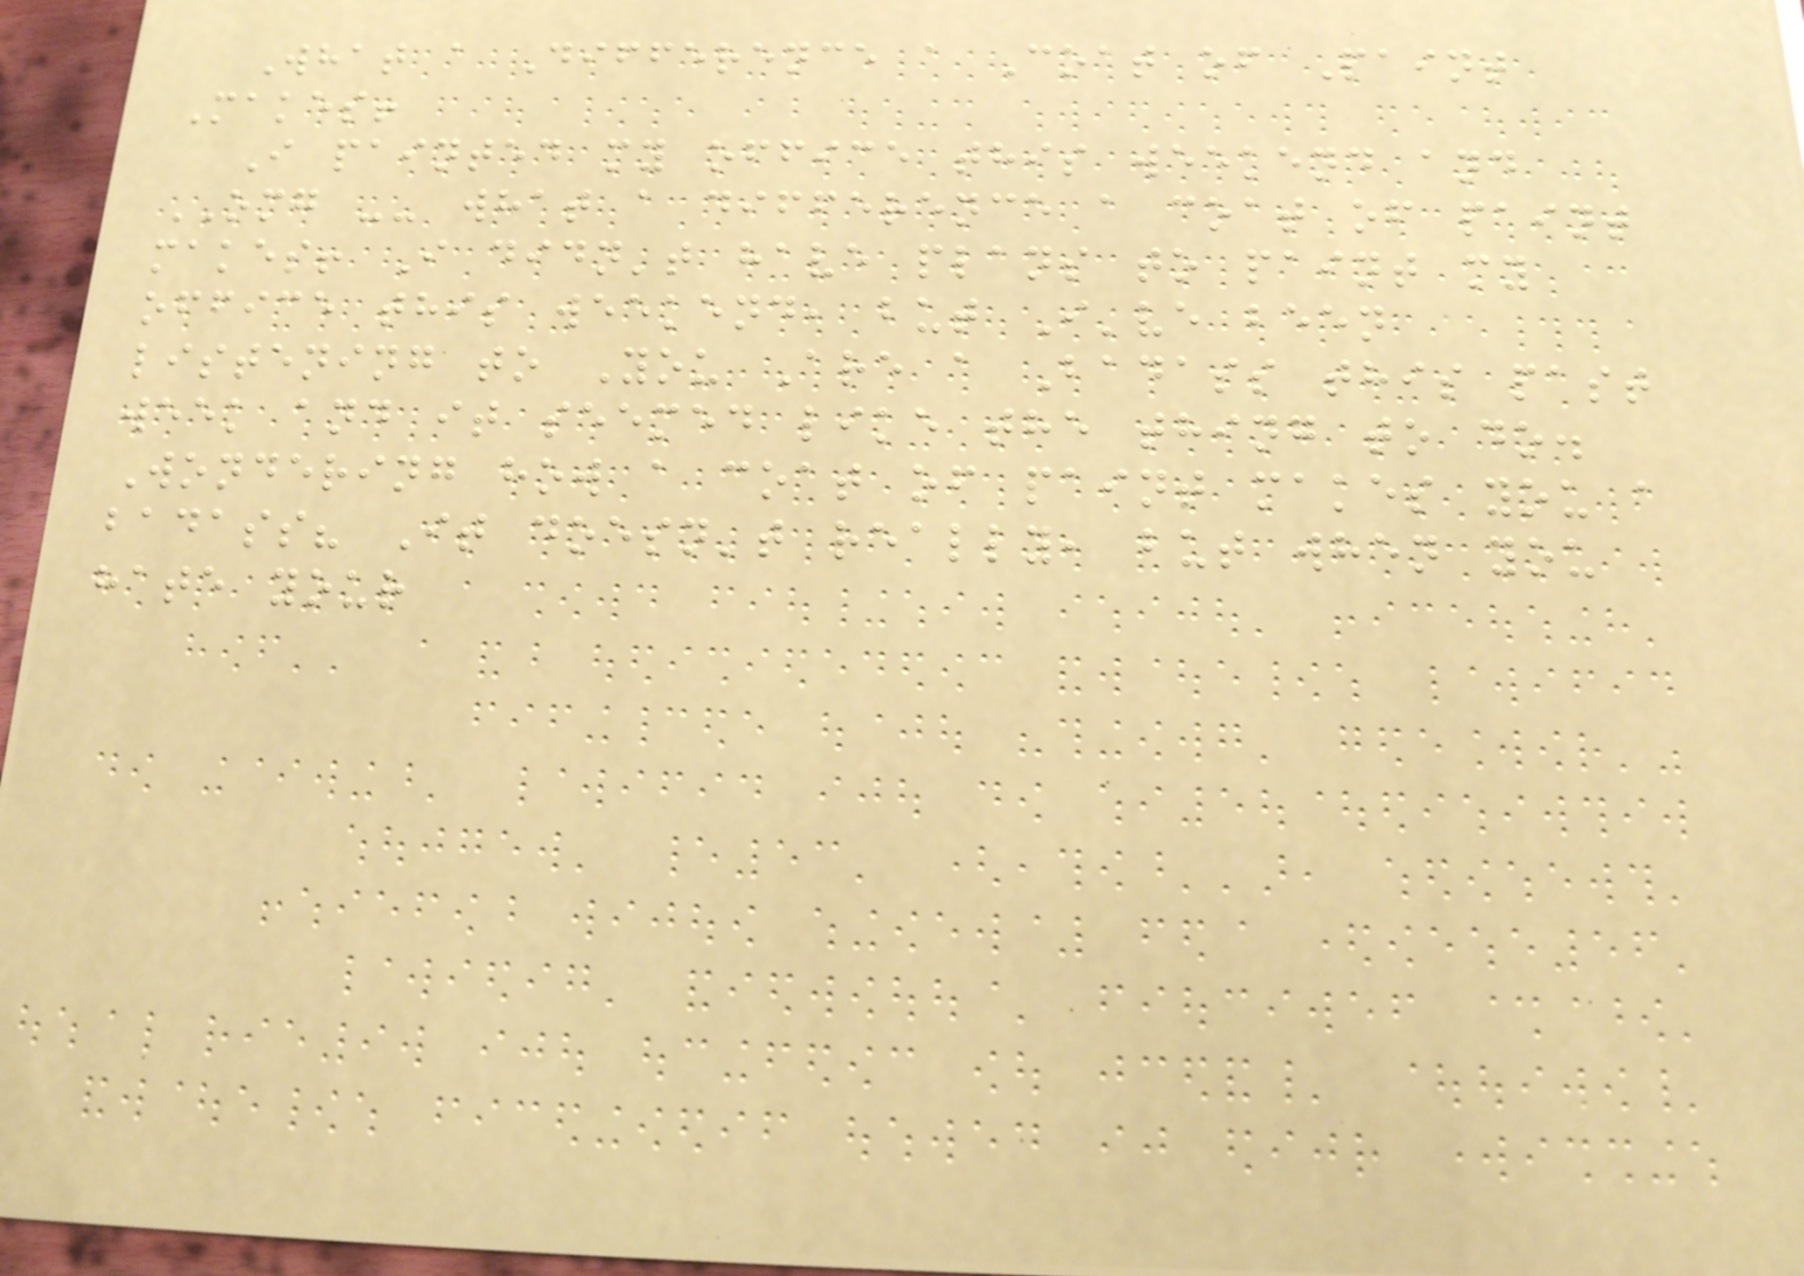What a Difference a Coat of Paint
Makes!
I painted my office this weekend and
OMG -- what a difference a coat of paint
makes! I didn't have plans to paint my
office this weekend, but I've been
listening to You Are a Badass this past
week and it seemed like the thing to do.
Wondering how a coat of paint makes you a
badass? It doesn't really, but when you
hate your
